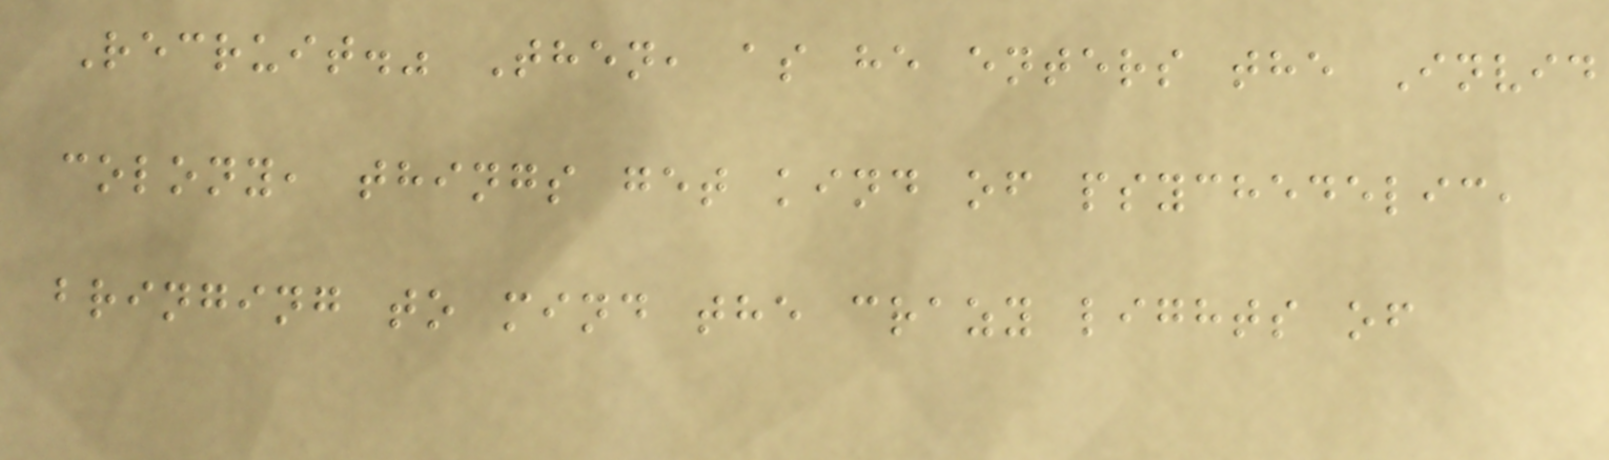Recruit." Then, as he enters the Invid
colony, things get kind of psychedelic,
bringing to mind the crazy lights of
